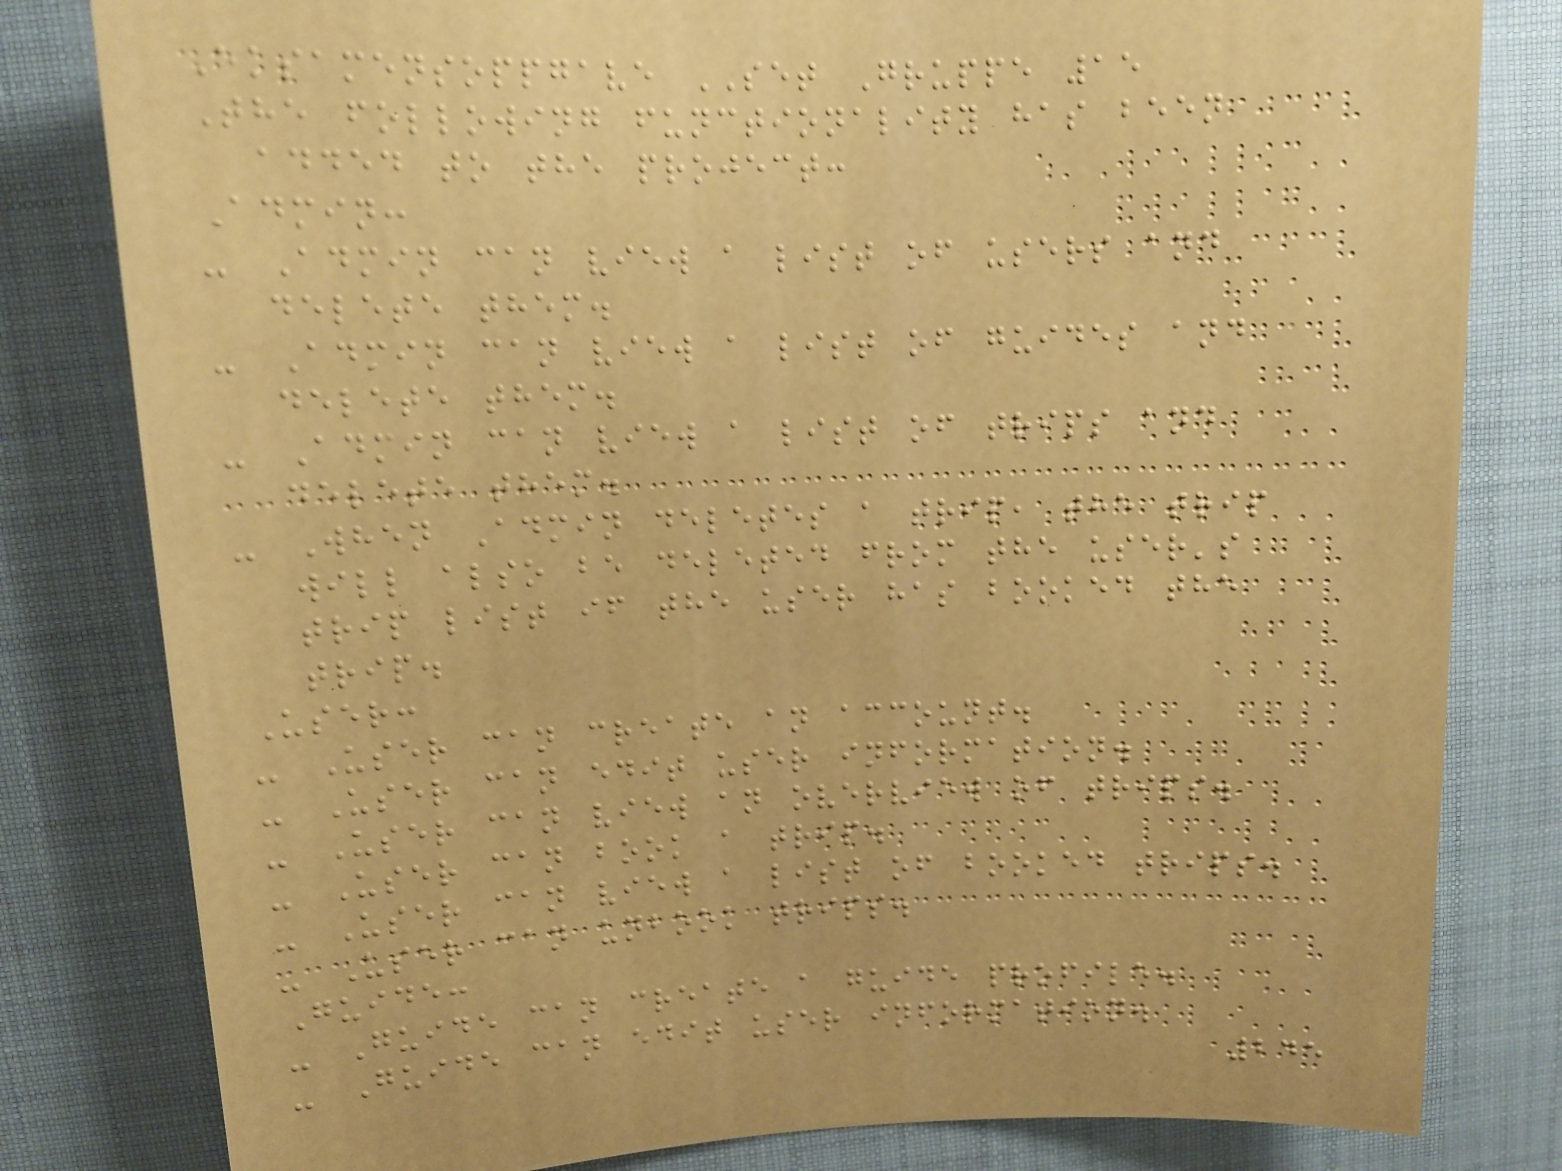Eksamensoppgave SET Gruppe 15
The following functionality has been
added to the project:
Admin:
- Admin can view a list of users and
delete them.
- Admin can view a list of guides and
delete them.
- Admin can view a list of trips and
delete them.
- When Admin deletes a trip, the trip
will also be deleted from the user's
trip list if the user has booked the
trip.
User:
- User can create an account.
- User can edit user information.
- User can view an overview of trips.
- User can book a trip.
- User can view a list of booked trips.
- User can unbook trips.
Guide:
- Guide can create a guide profile.
- Guide can edit user information.
245
